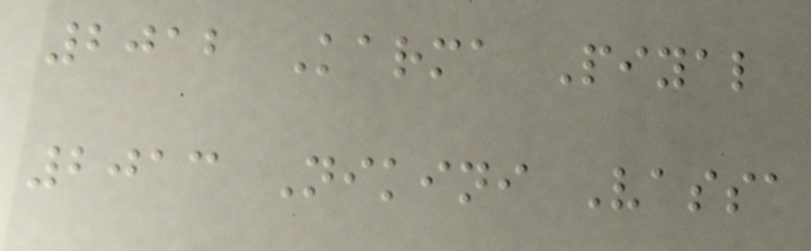2012 Karma Piyal
2013 Nikini Vassa
